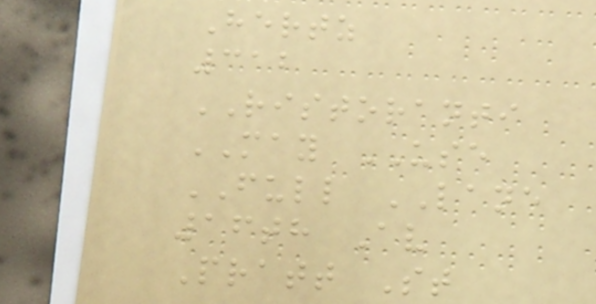Hertz
312
RISTORANTI
MAY USE
FULL LANE
16th Av
Pratt St
